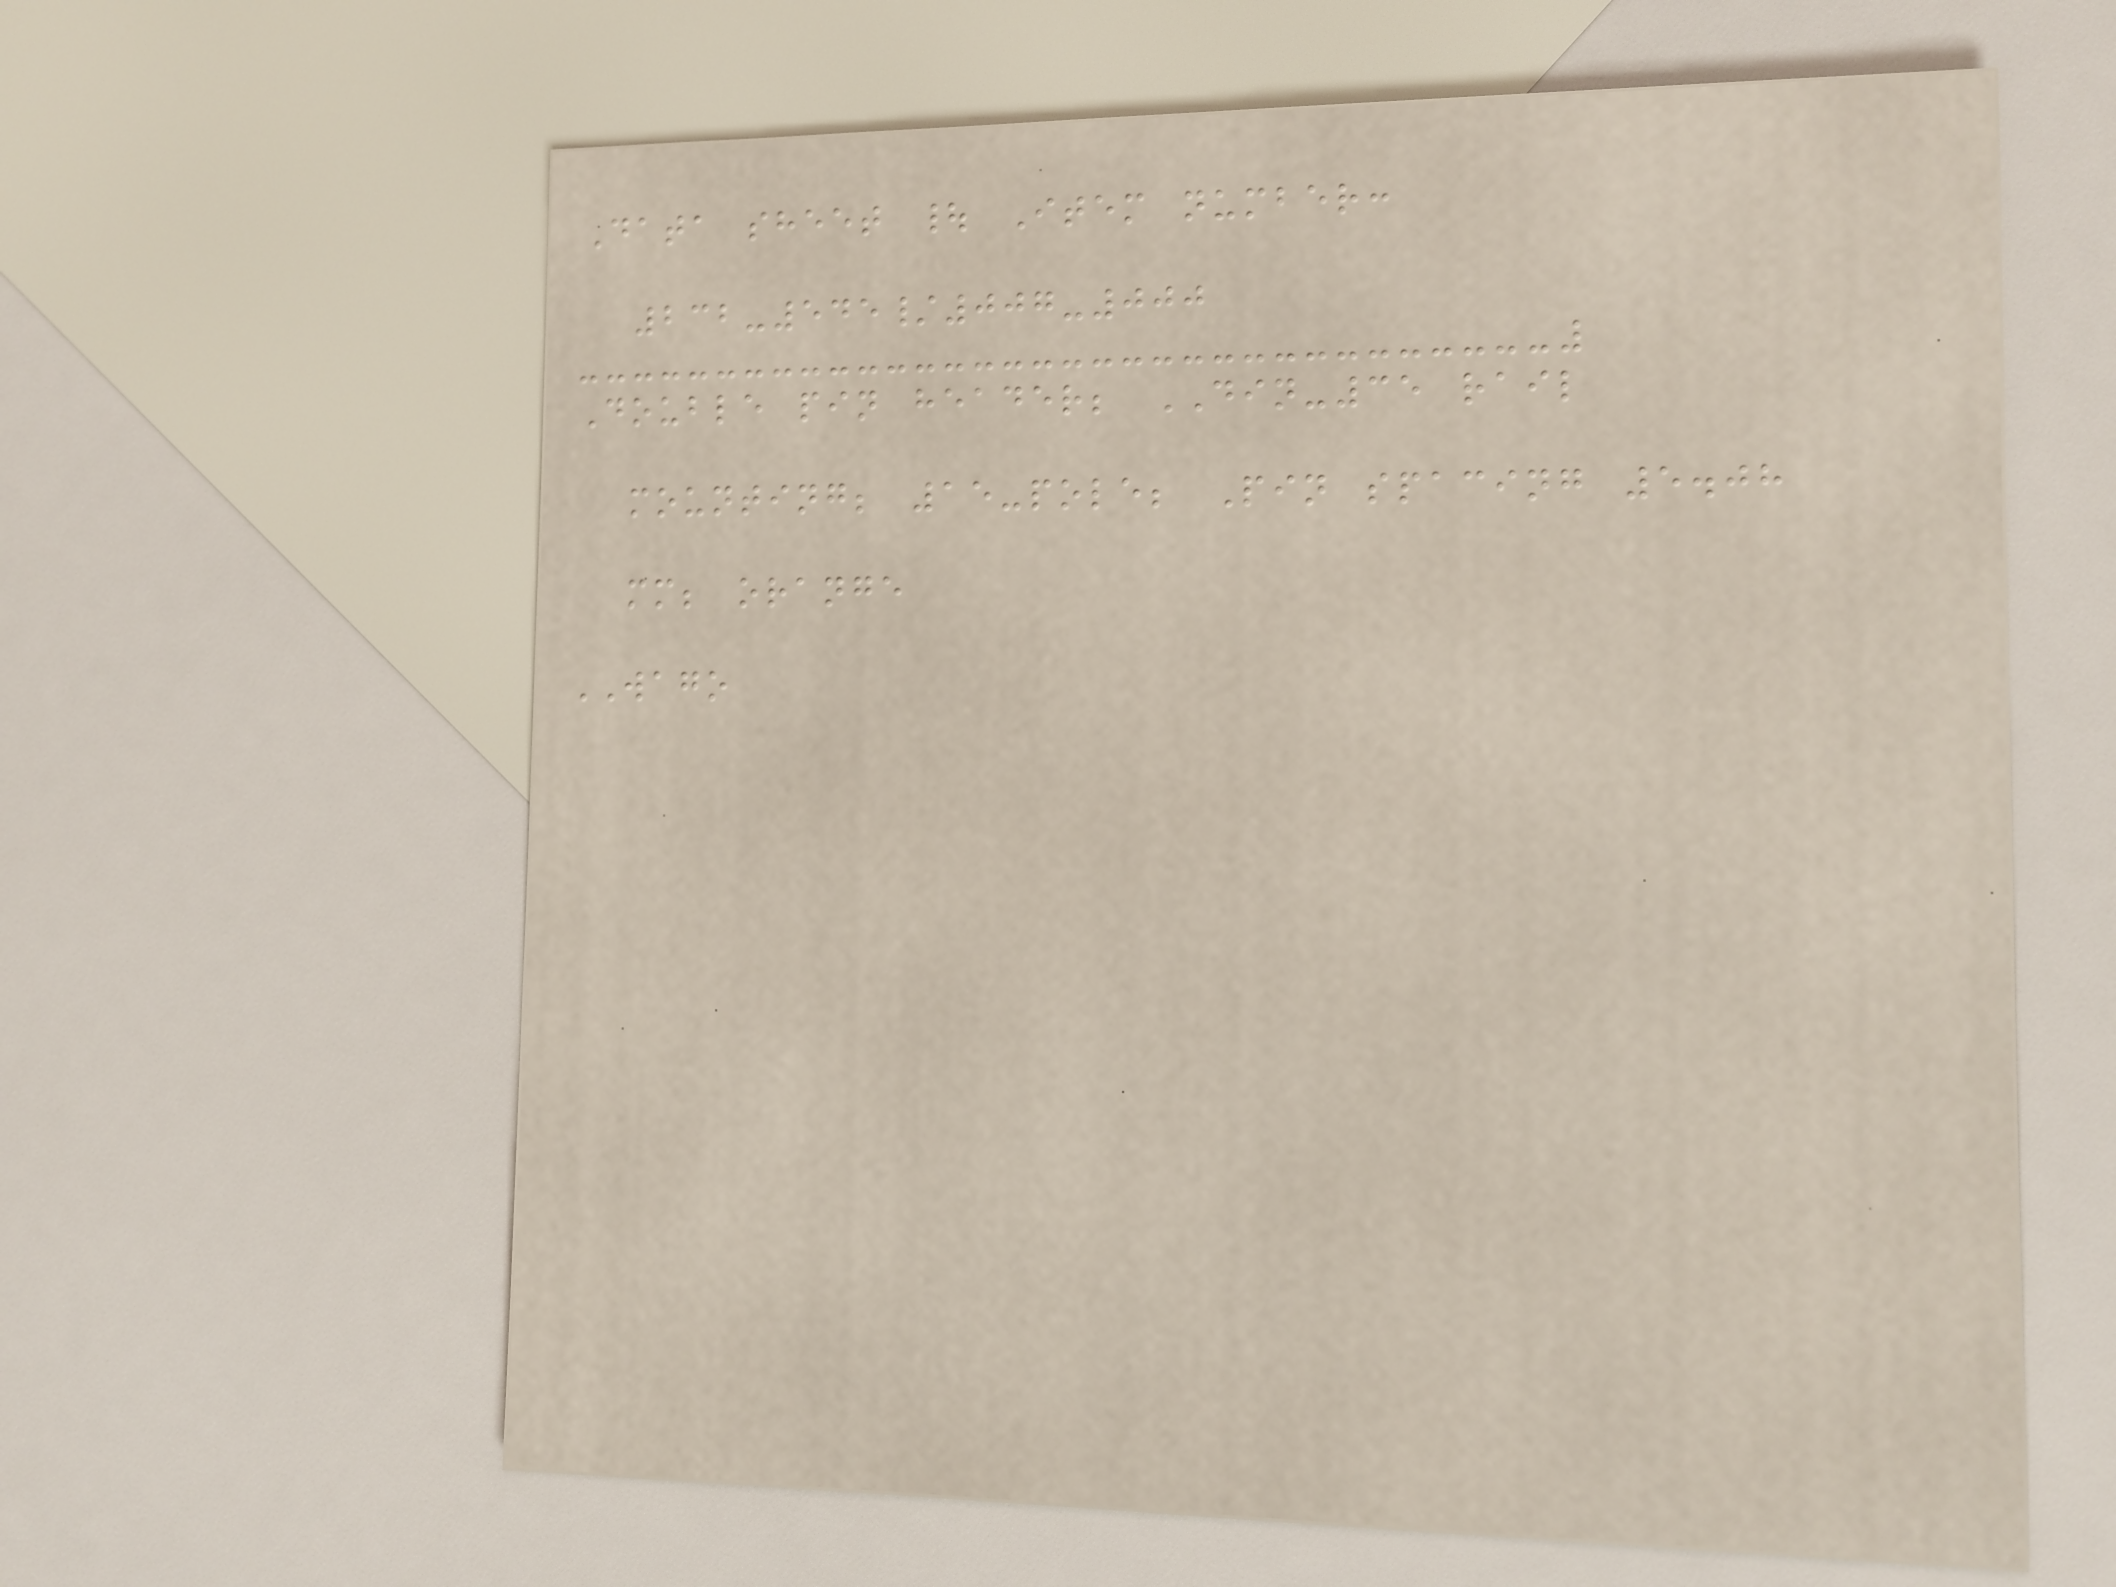Data sheet | Item number:
232-545/007-000
Double pin header; DIN-35 rail
mounting; 15-pole; Pin spacing 5.08
mm; orange
WAGO
